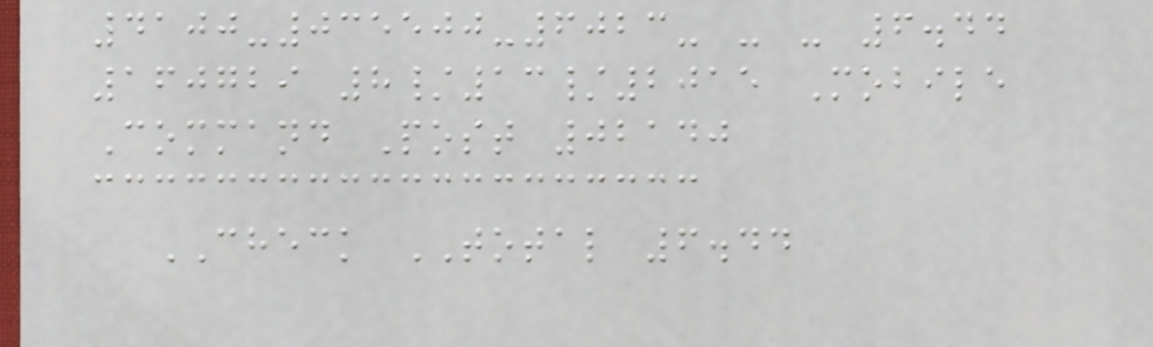4100-035500-6023- - - 6.44
160729 8/13/2015 Mobile
Command Post 02140
CHECK TOTAL 6.44
